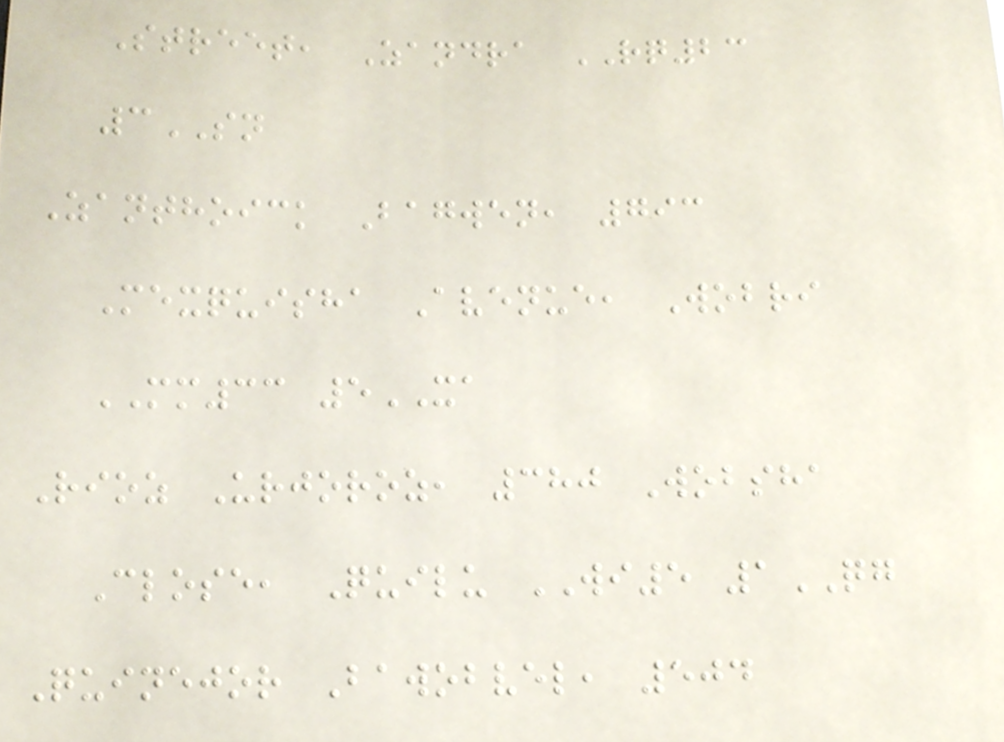Street, Zandra RQ23
3SN
Zanthoick Bagwen, 793
Mexquisha Avenue, Wobri
MM33 5XA
Rioz Urjoroz, 380 Wobsha
Close, Quilu WI5 1QG
Quinejor Bawobvel, 504
